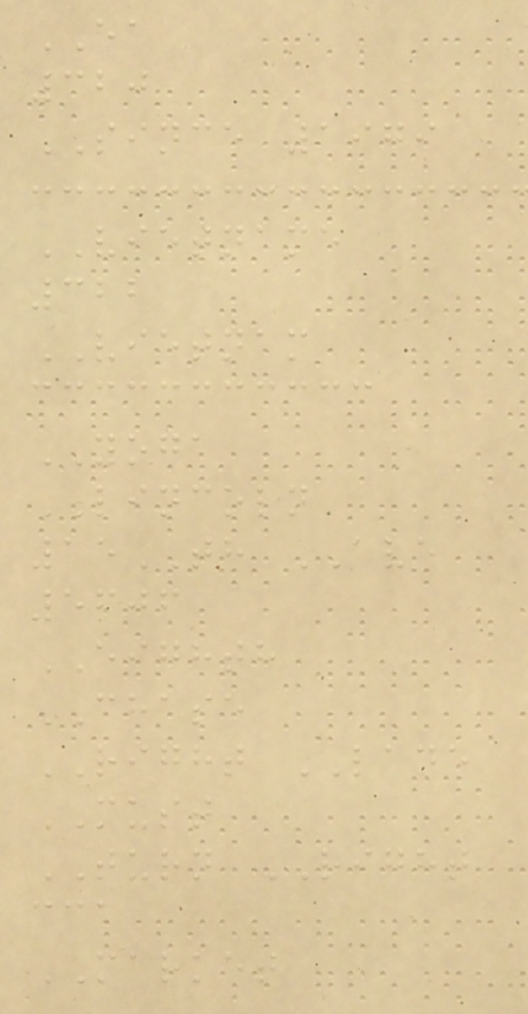EA
320
SINCE 1979
VIETNAME
322
VIETNAM
YOGA
LINCOLN
15TH AVE
5606
EIGHTH
CHASE
RIGHT LANE
MUST
TURN RIGHT
cca
MARKET
